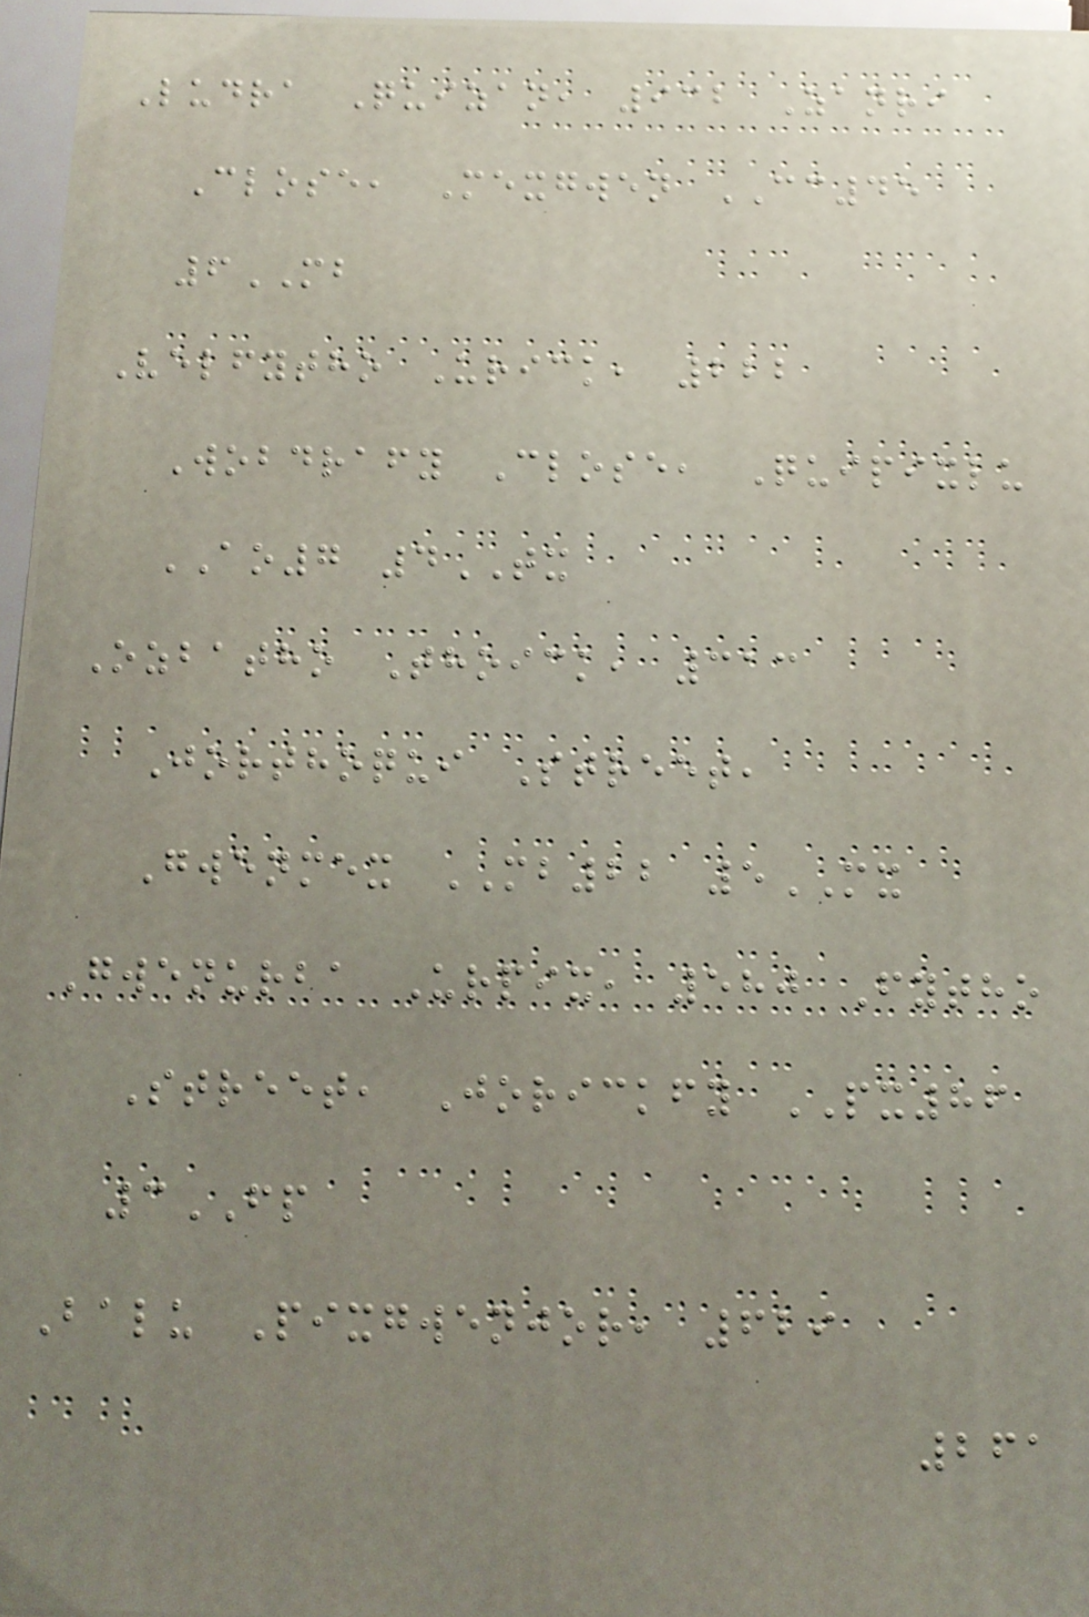Ludra Quizan, 932 Zanri
Close, Mexgwen CC45
6MB
Velfytho Urick, 222
Wobdrafy Close, Quipixlu
AO7 4TX
Ozbatho Thoick, 313
Jorthoqui Street,
Gwenmex MB22 5MX
Gwenurba Urpix, 580 Fytho
Street, Jorickfy PX86
3FP
Balu Pixgwenjor, 629
261
